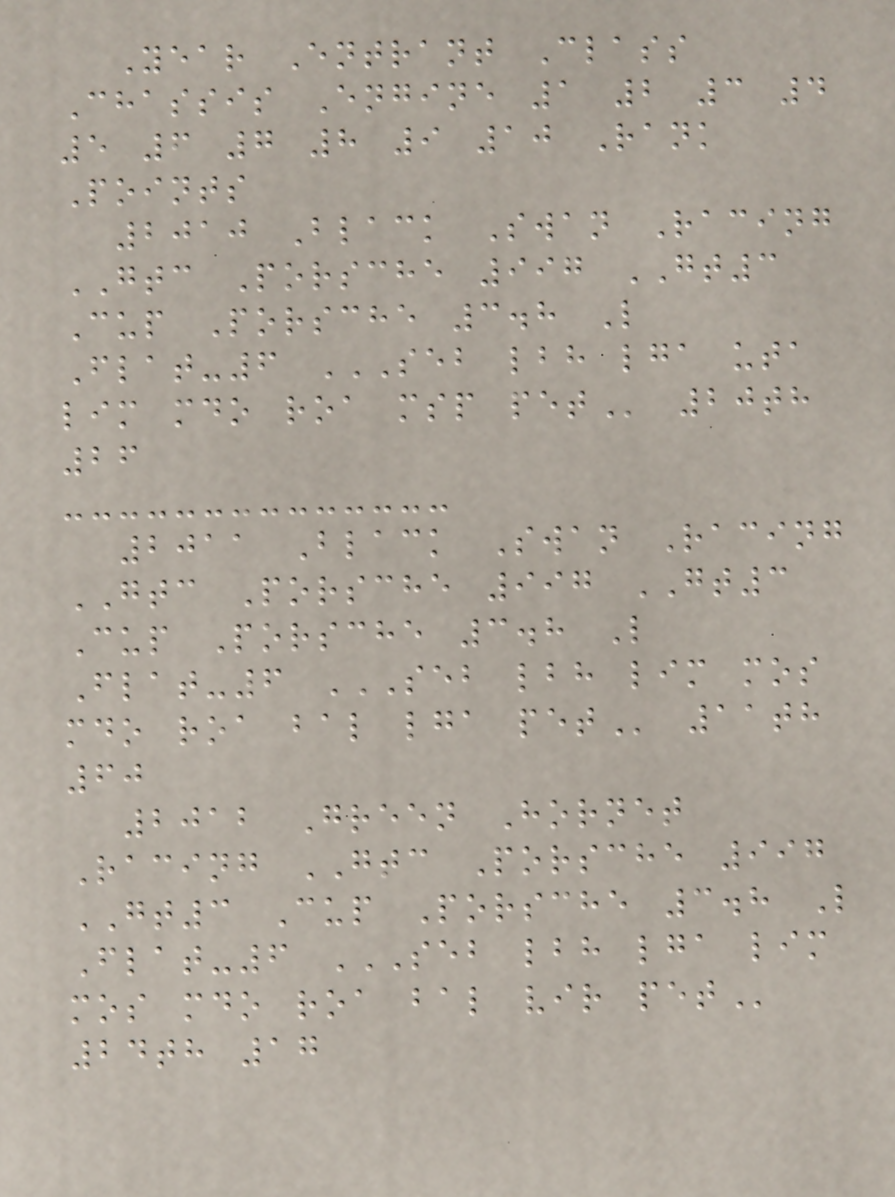Year Entrant Class
Chassis Engine 1 2 3 4
5 6 7 8 9 10 Rank
Points
2010 Black Swan Racing
GTC Porsche 997 GT3
Cup Porsche 3.8 L
Flat-6 SEB LBH LGA UTA
LIM MDO ROA MSP PET 20th
26
2011 Black Swan Racing
GTC Porsche 997 GT3
Cup Porsche 3.8 L
Flat-6 SEB LBH LIM MOS
MDO ROA BAL LGA PET 11th
60
2012 Green Hornet
Racing GTC Porsche 997
GT3 Cup Porsche 3.8 L
Flat-6 SEB LBH LGA LIM
MOS MDO ROA BAL VIR PET
24th 17
